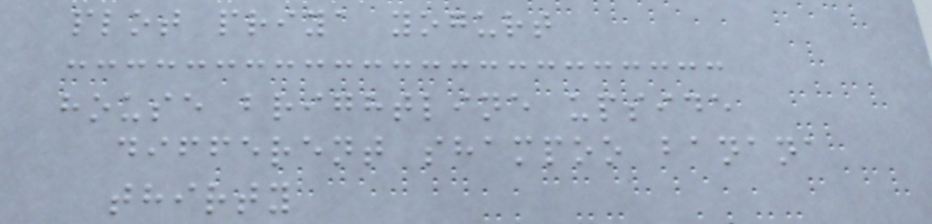plot priya yogurt
house brightline upside
different shampoo banana
thirty
